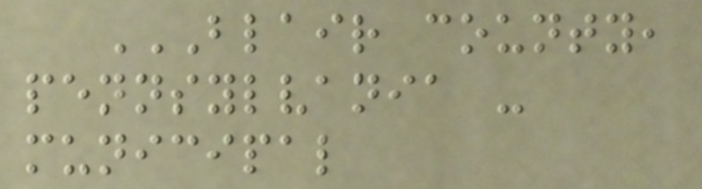BLAIR COUNTY,
PENNSYLVANIA -
MUNICIPAL
